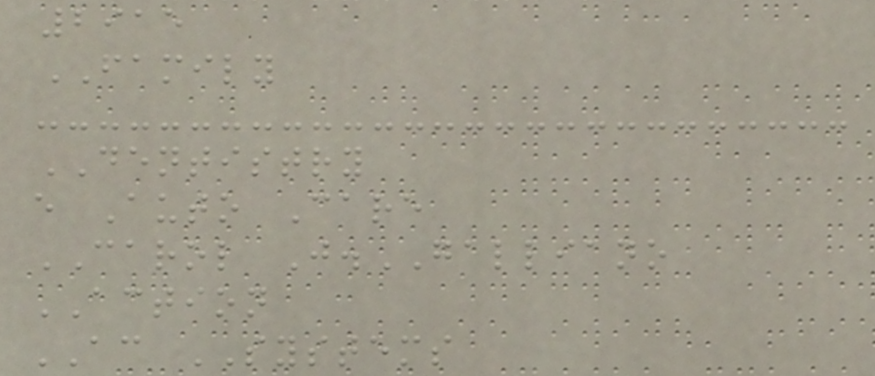2915
FAMILY
DENTISTRY
e Auto Care
CAROL J.GALLIANO
ACTION
AC SYSTEMS
